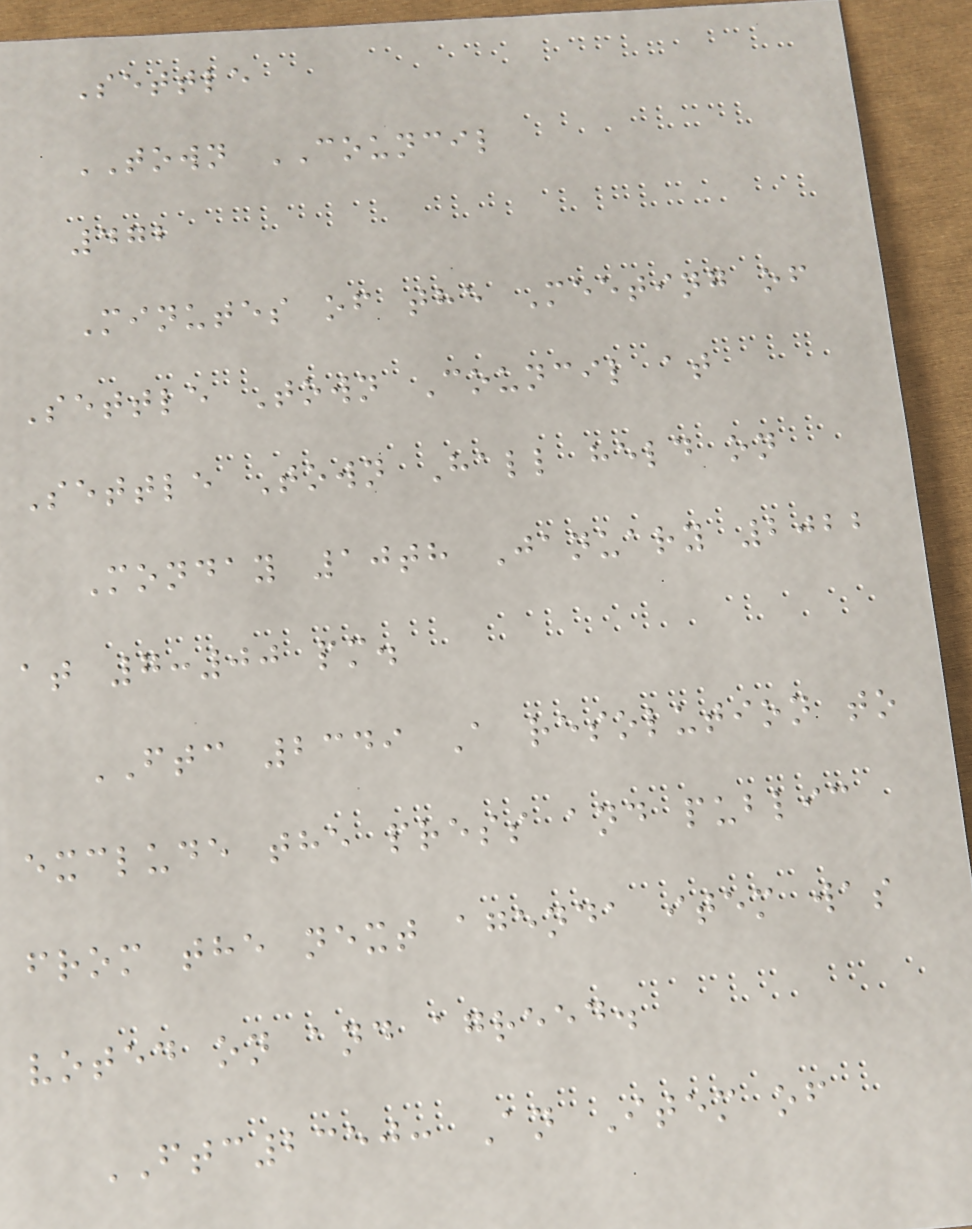Settle
TOWN COUNCIL
472
Minutes of the Meeting of
Settle Town Council at
Settle Town Hall held on
Monday 10th January 2022
at 7:00 pm.
FTC 2349 A resolution to
exclude the press and public
from the next agenda item was
voted on and agreed.
FTC2350: An Item of
